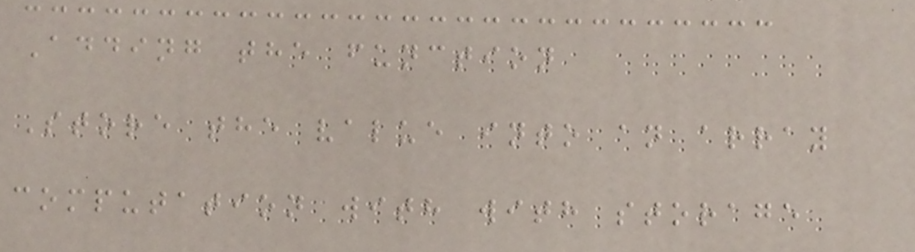Adding the function
Store the value into an array
computation with with storage
